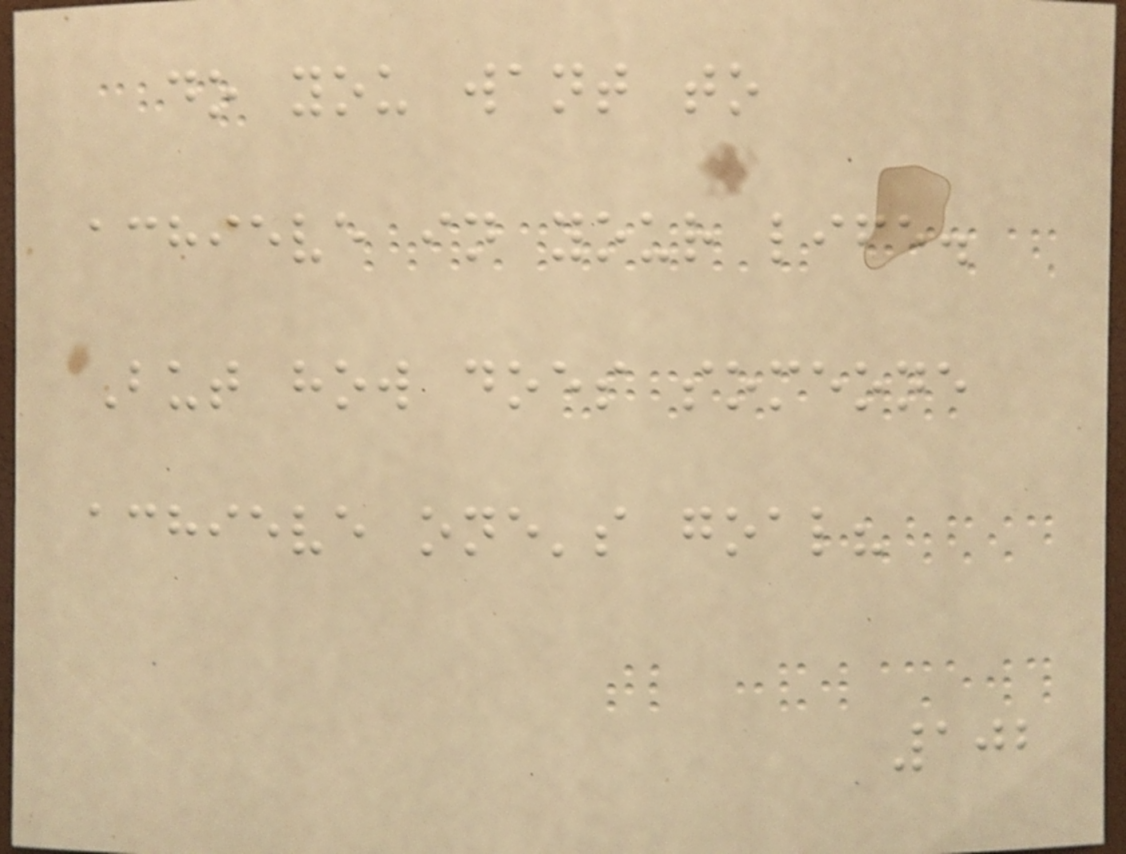do you want to
achieve in your life.
But how does someone
achieve one's goal?
102
